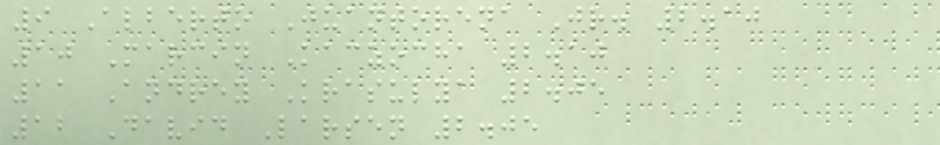9 Alberto Juantorena Jr. 2.10
10 Marcin Kaczocha 2.10
11 Andrey Krasulya 2.05
12 David Larsen 2.05
